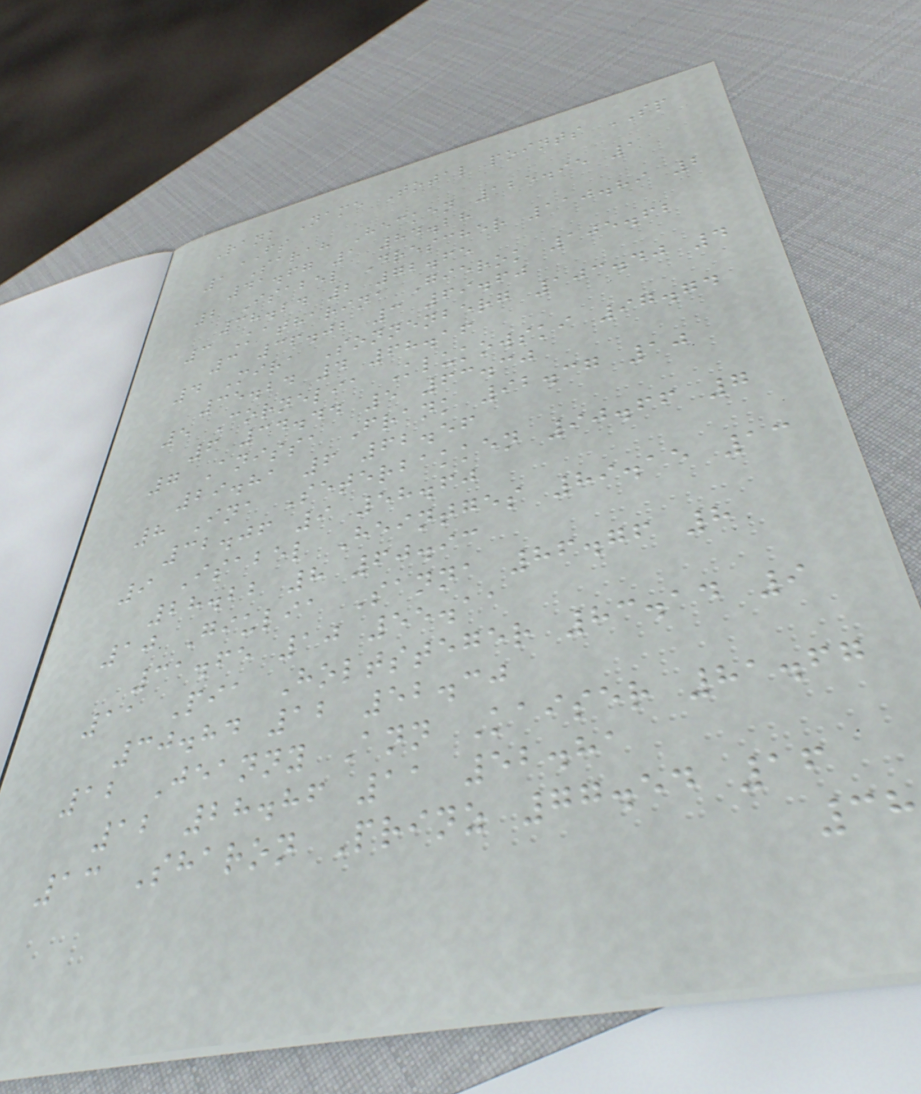Rank Name Total points SP
FS
1 Sarah Hecken 125.95 1
41.67 1 84.28
2 Isabel Drescher 110.89 2
38.24 2 72.65
3 Katharina Gierok 105.62
3 36.02 3 69.60
4 Mira Sonnenberg 103.40 4
35.24 4 68.16
5 Cornelia Klukowski 97.74
6 34.44 5 63.30
7 Anissa Frank 92.37 10
29.81 6 62.56
8 Ina Seterbakken 90.66 7
32.06 9 58.60
9 Isabel Heintges 89.15 13
28.22 8 60.93
10 Giulia Sanna 86.76 8
31.65 10 55.11
11 Pia Holtsteger 83.14 9
30.84 12 52.30
12 Jeanny Ann Kaiser 81.67
12 28.86 11 52.81
13 Sharon Prinz 77.54 16
38
